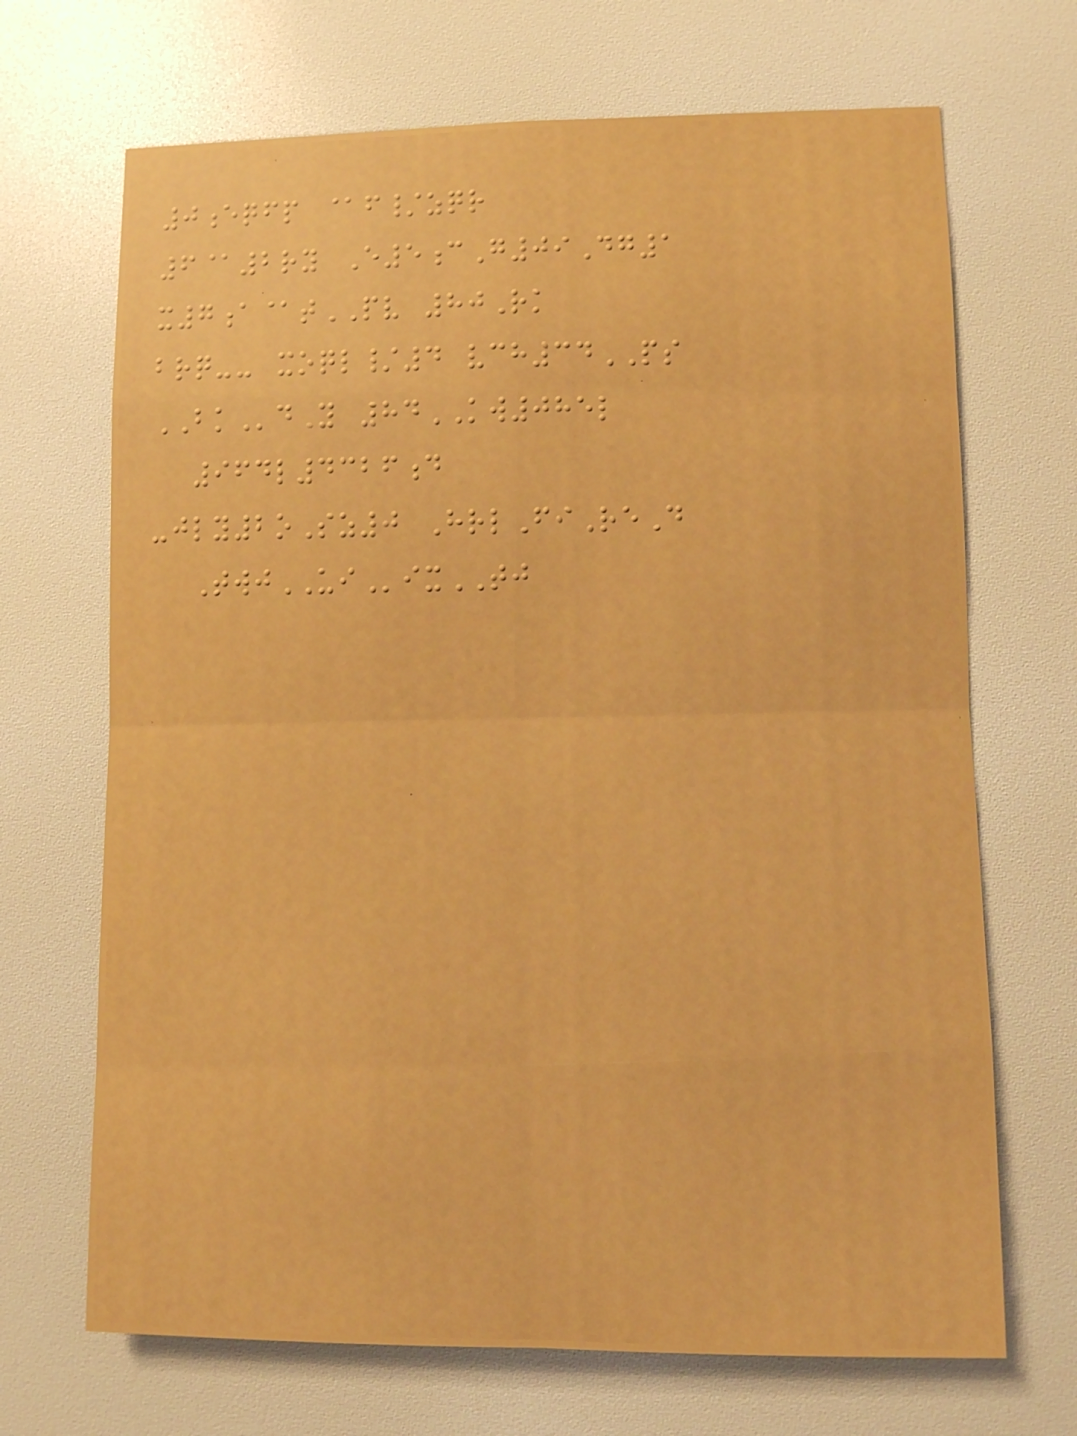0eqfp @f/zqr
6@2ry E5cG09Dg1
x7a@tPV 80Rk
brq-- xoql/4 vch34PS
BKdY 84KW085l
964l4326d
-jly2oSz0 HrlFiReD
TwjUIixTJ
